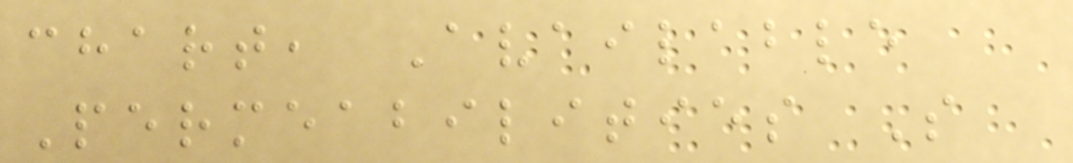chart, Available
Permeabilities S
